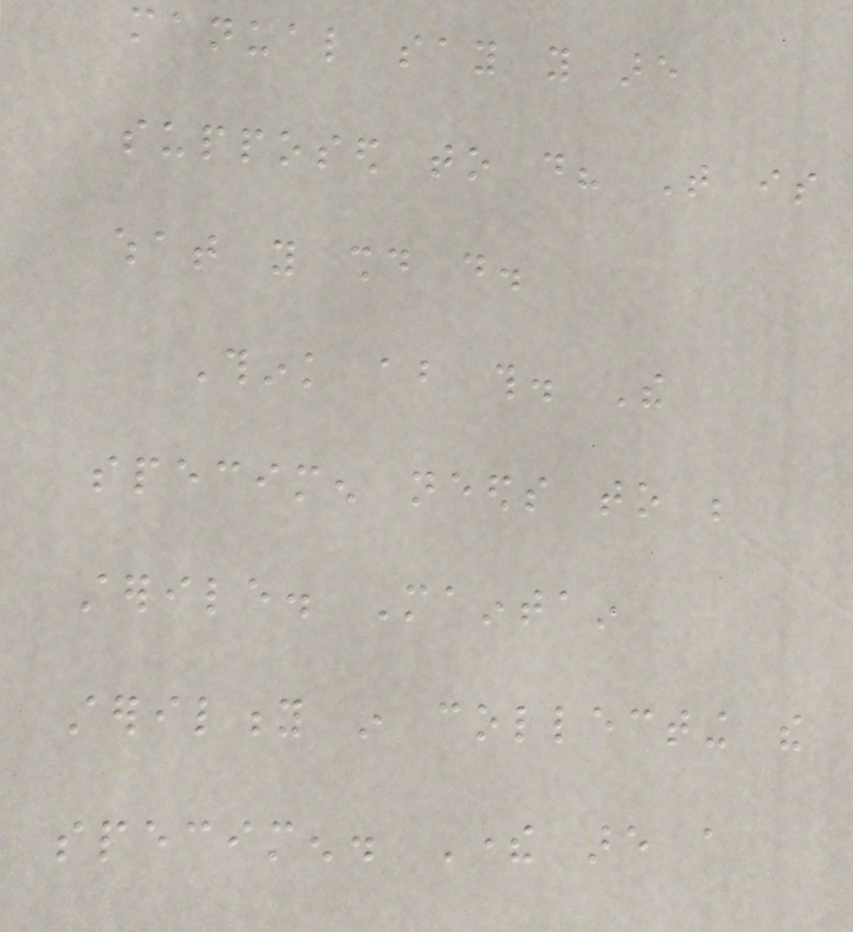manual say you are
supposed to do? That is
what you should do.
Think about this. The
specimen needs to be
sterile. Maintain
sterility in collecting the
specimen. There are a
